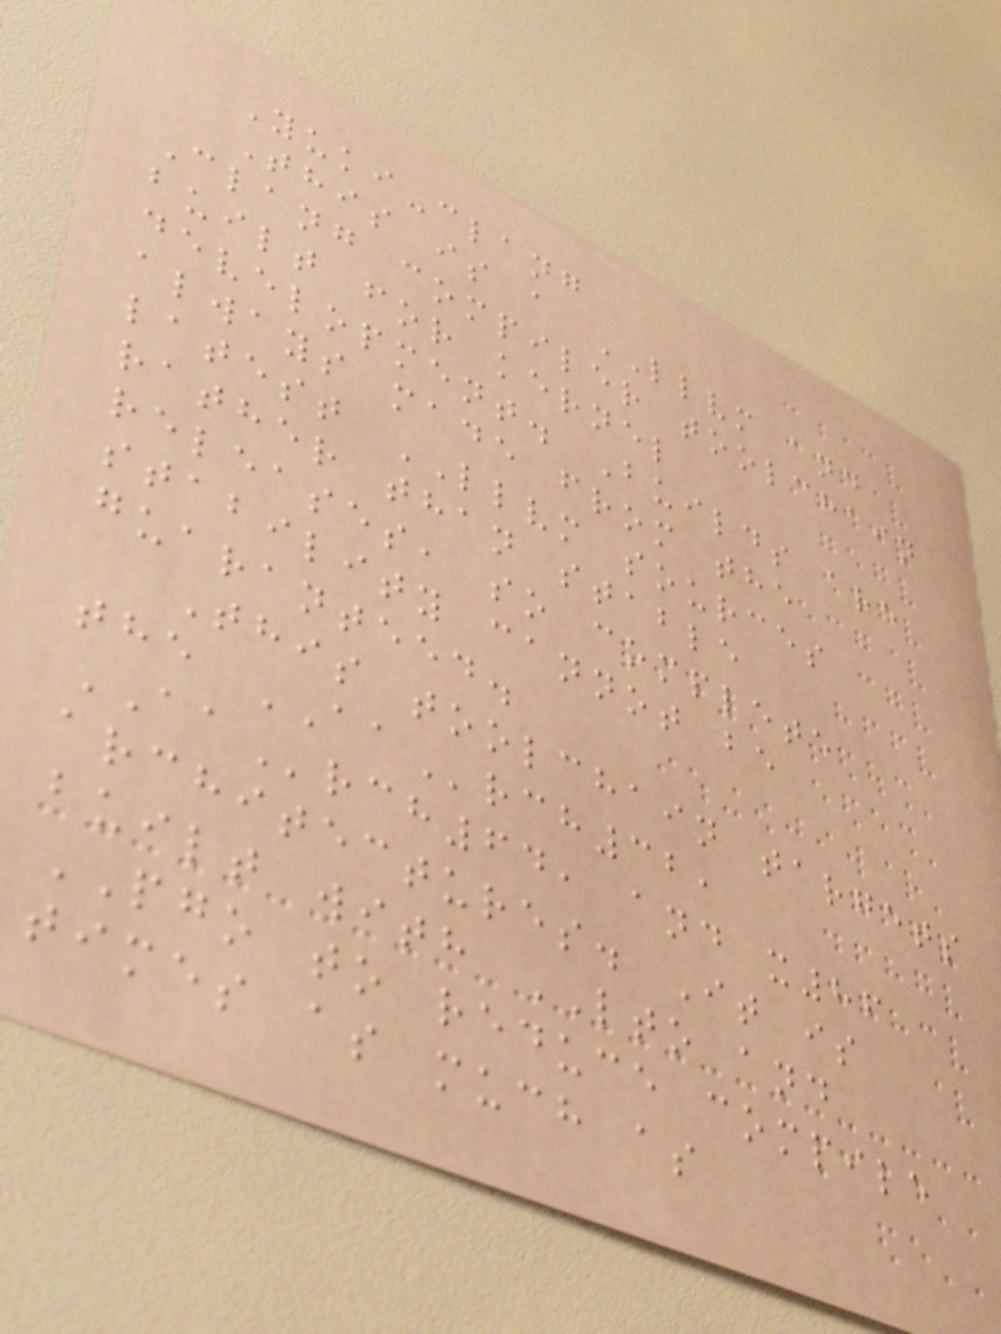Yuki-clang
This is a LLVM and
Clang compiler toolchain
built for kernel
development. Builds are
always made from the
latest LLVM sources
rather than stable
releases, so complete
stability cannot be
guaranteed.
This toolchain targets
the AArch32,
AArch64, and x86
architectures. It is
built with LTO and
PGO to reduce compile
times as much as
